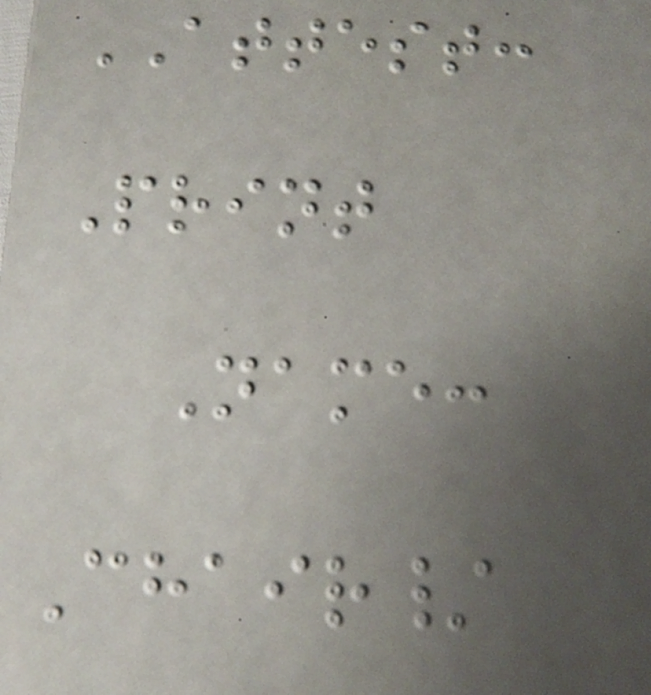ATTEST:
Print
Name:
Chair/
